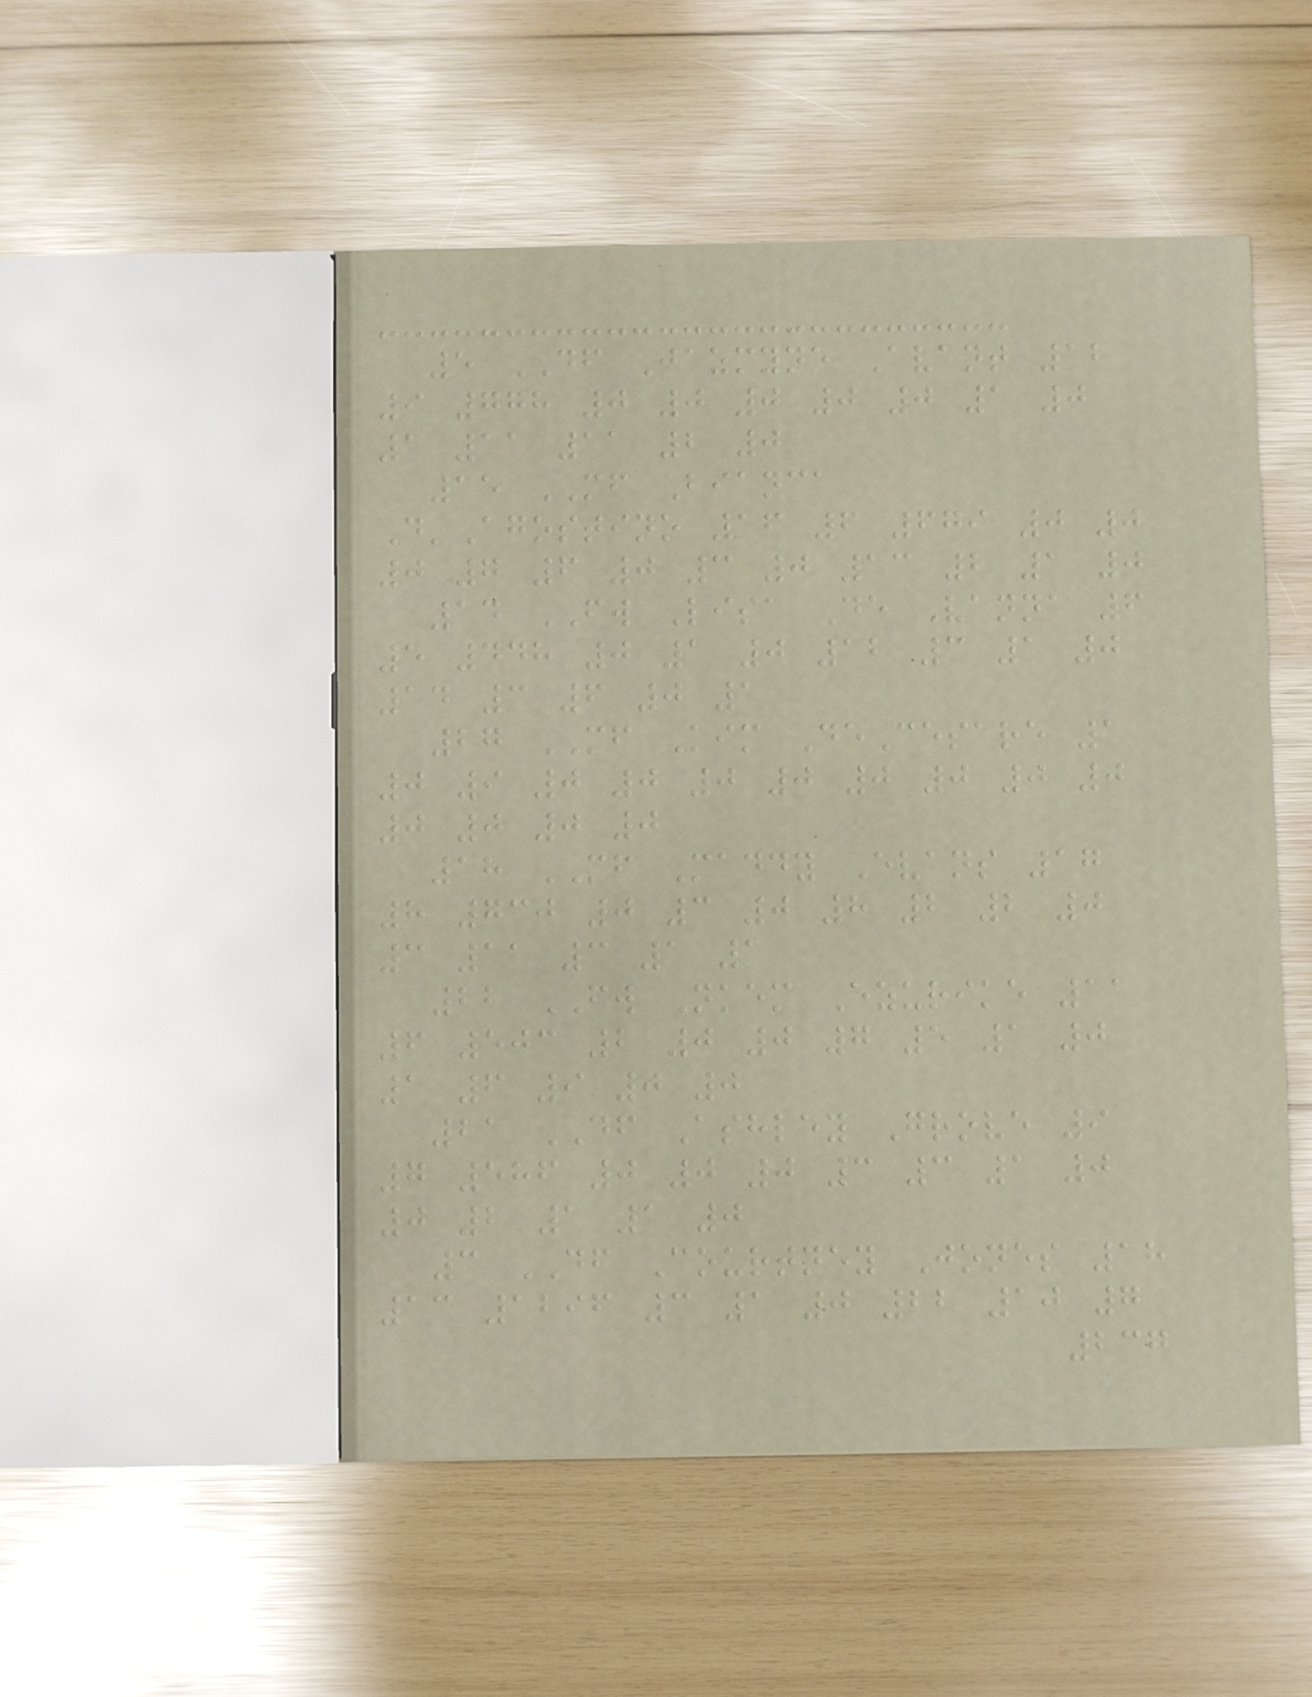5 DF Jazmyne Avant 12
9 778 0 0 0 0 0 1 0
1 11 11 2 0
15 MF Bianca
D'Agostino 16 6 679 0 0
0 7 6 0 3 0 13 2 1 0
14 FW Lisa De Vanna 6
5 448 0 1 0 12 3 1 0
14 3 6 0 1
27 MF Kim DeCesare 1
0 9 0 0 0 0 0 0 0 0
0 0 0 0
18 MF Maddy Evans 17
8 730 0 3 0 8 2 2 0
3 11 3 1 1
22 FW Nkem Ezurike 11
6 503 2 0 0 7 5 1 0
1 6 9 0 0
21 DF Ashley Grove 9
7 586 0 0 0 3 3 1 0
0 2 1 1 0
3 DF Courtney Jones 18
13 1296 3 1 0 22 10 7
237
